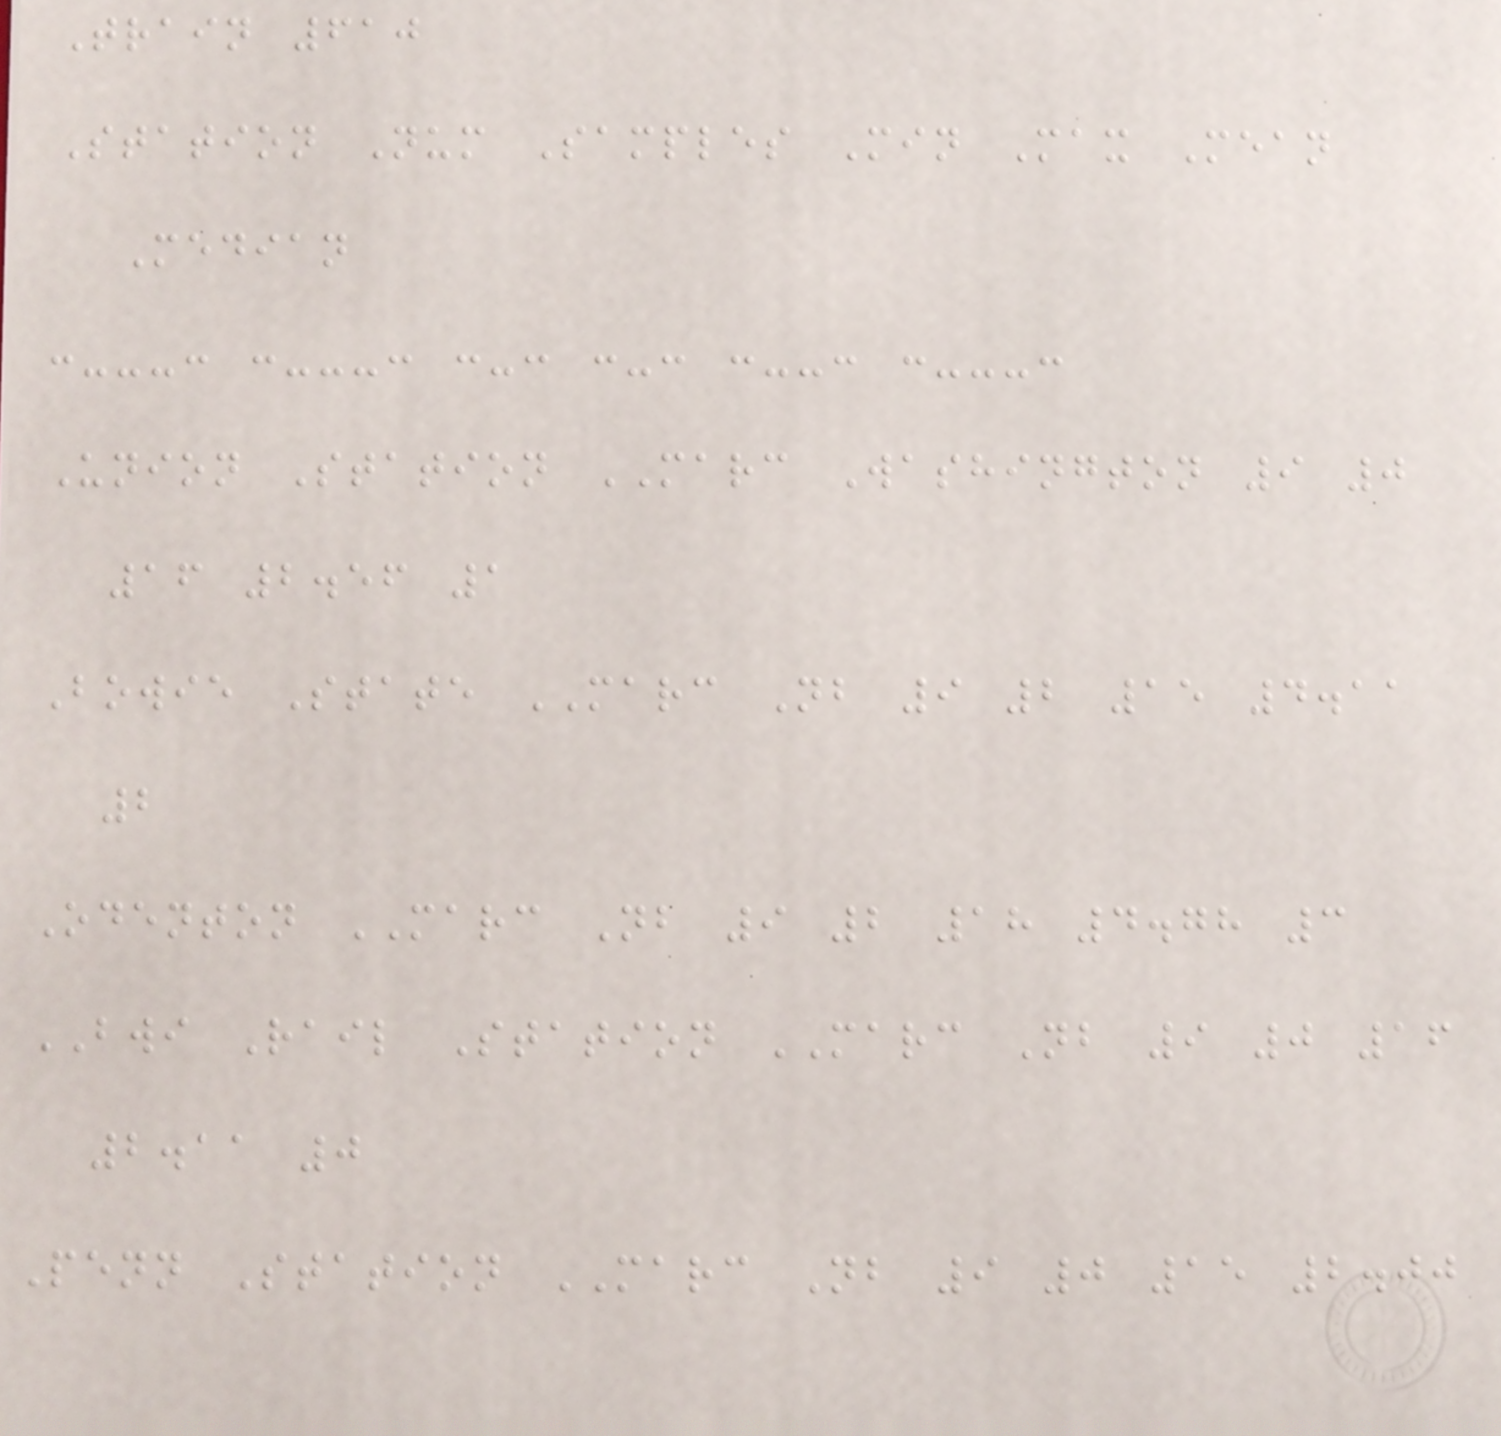Train 610
Station Num Samples Min Max Mean
Median
:---: :---: :-: :-: :--: :---:
Union Station MARC Washington 9 0
16 2.56 1
Bowie State MARC Nb 9 2 15 4.11
2
Odenton MARC Nb 9 2 18 4.78 3
BWI Rail Station MARC Nb 9 0 16
2.11 0
Penn Station MARC Nb 9 0 15 2.00
